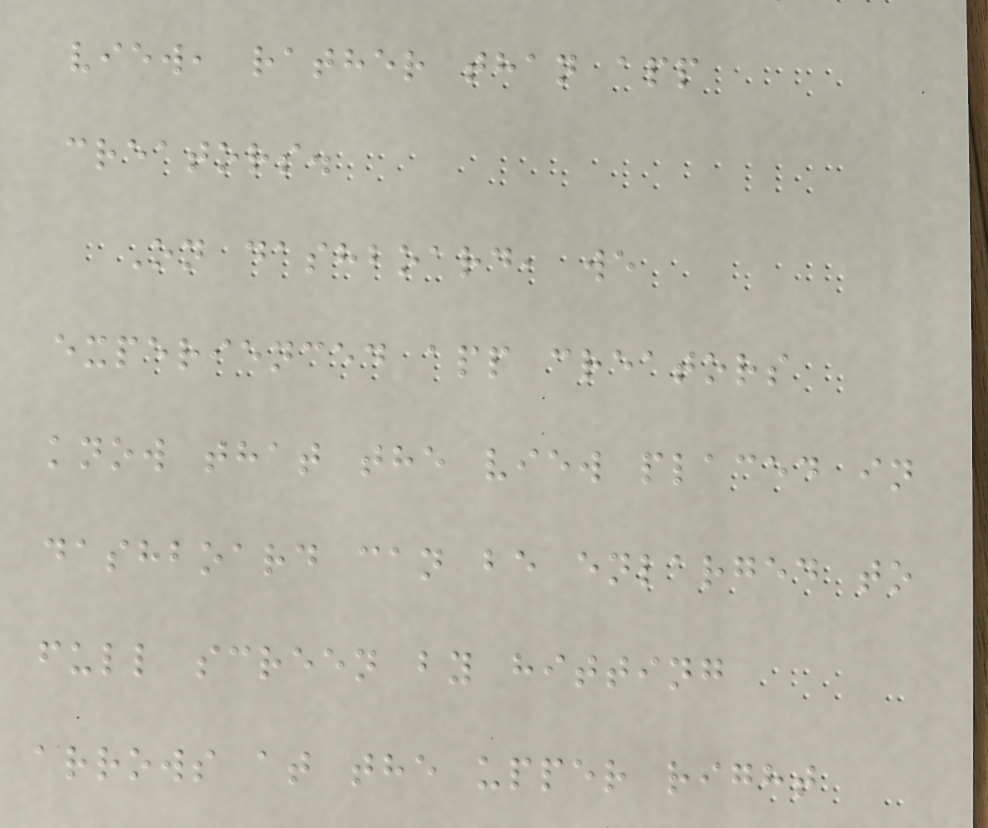view, rather than app
creators.
On dashboard, we
experienced app creators
know that the view placed in
dashboard can be enlarged to
full screen by hitting
arrows at the upper right
